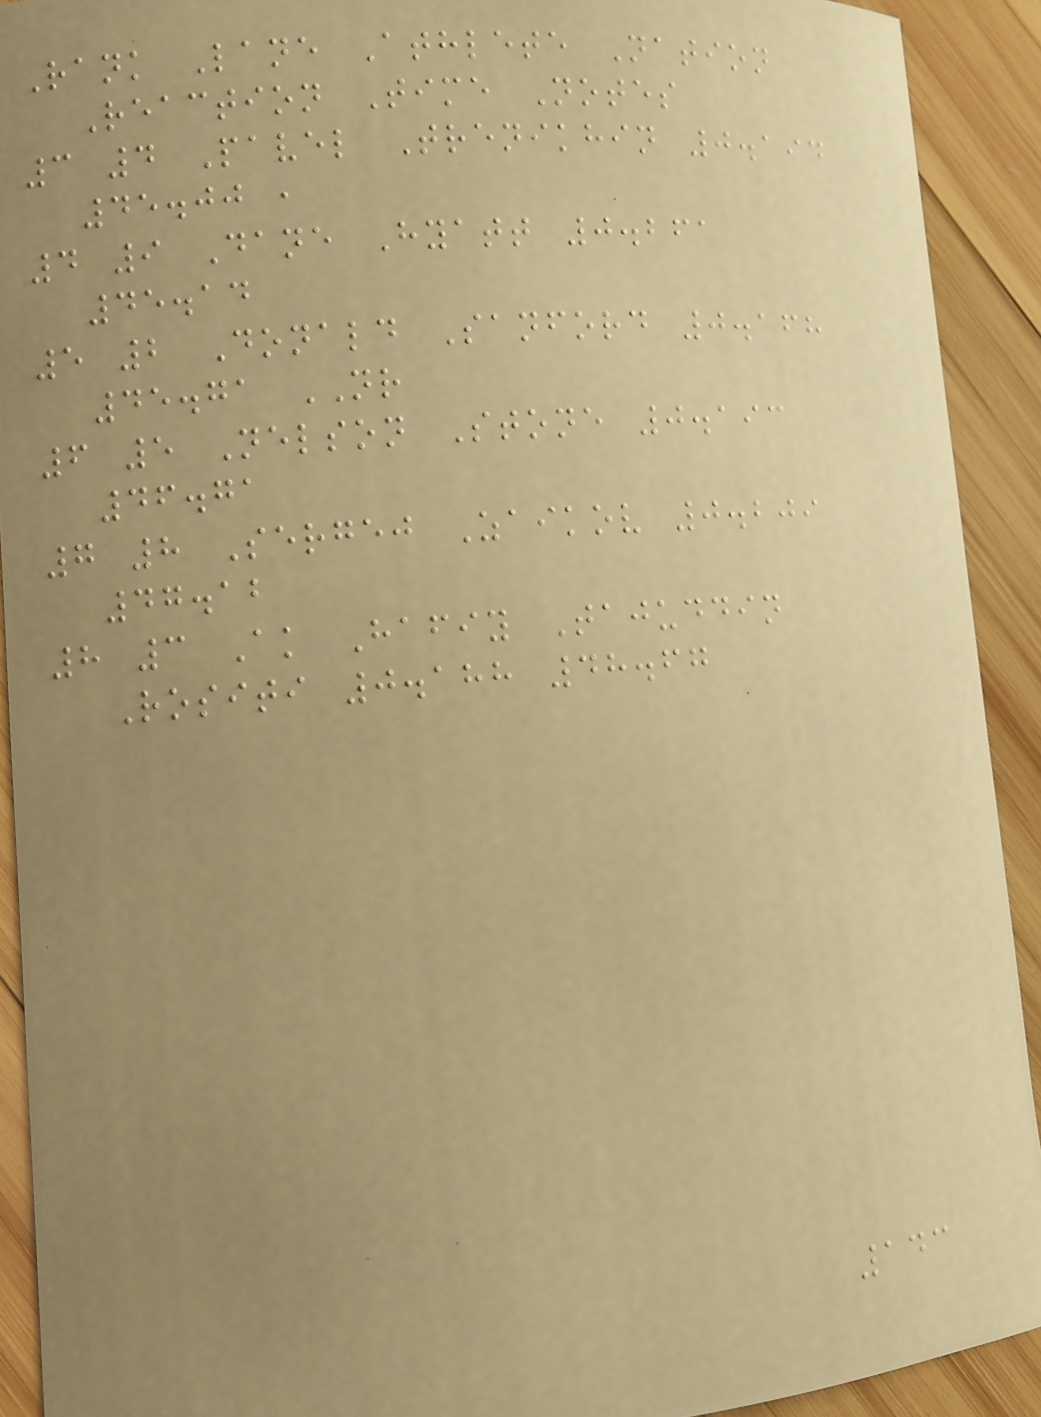Rank Lane Athlete Nation
Reaction Time Notes
3 4 Pavel Trenikhin 0.194
45.00 ,
4 9 Dane Hyatt 0.261
45.14
5 2 Donald Sanford 0.168
45.71 NR
6 5 Nelson Stone 0.193
46.71
7 8 Sergej Zaikov 0.209
47.12
8 3 Ak Hafiy Tajuddin
Rositi 0.188 48.67
143
